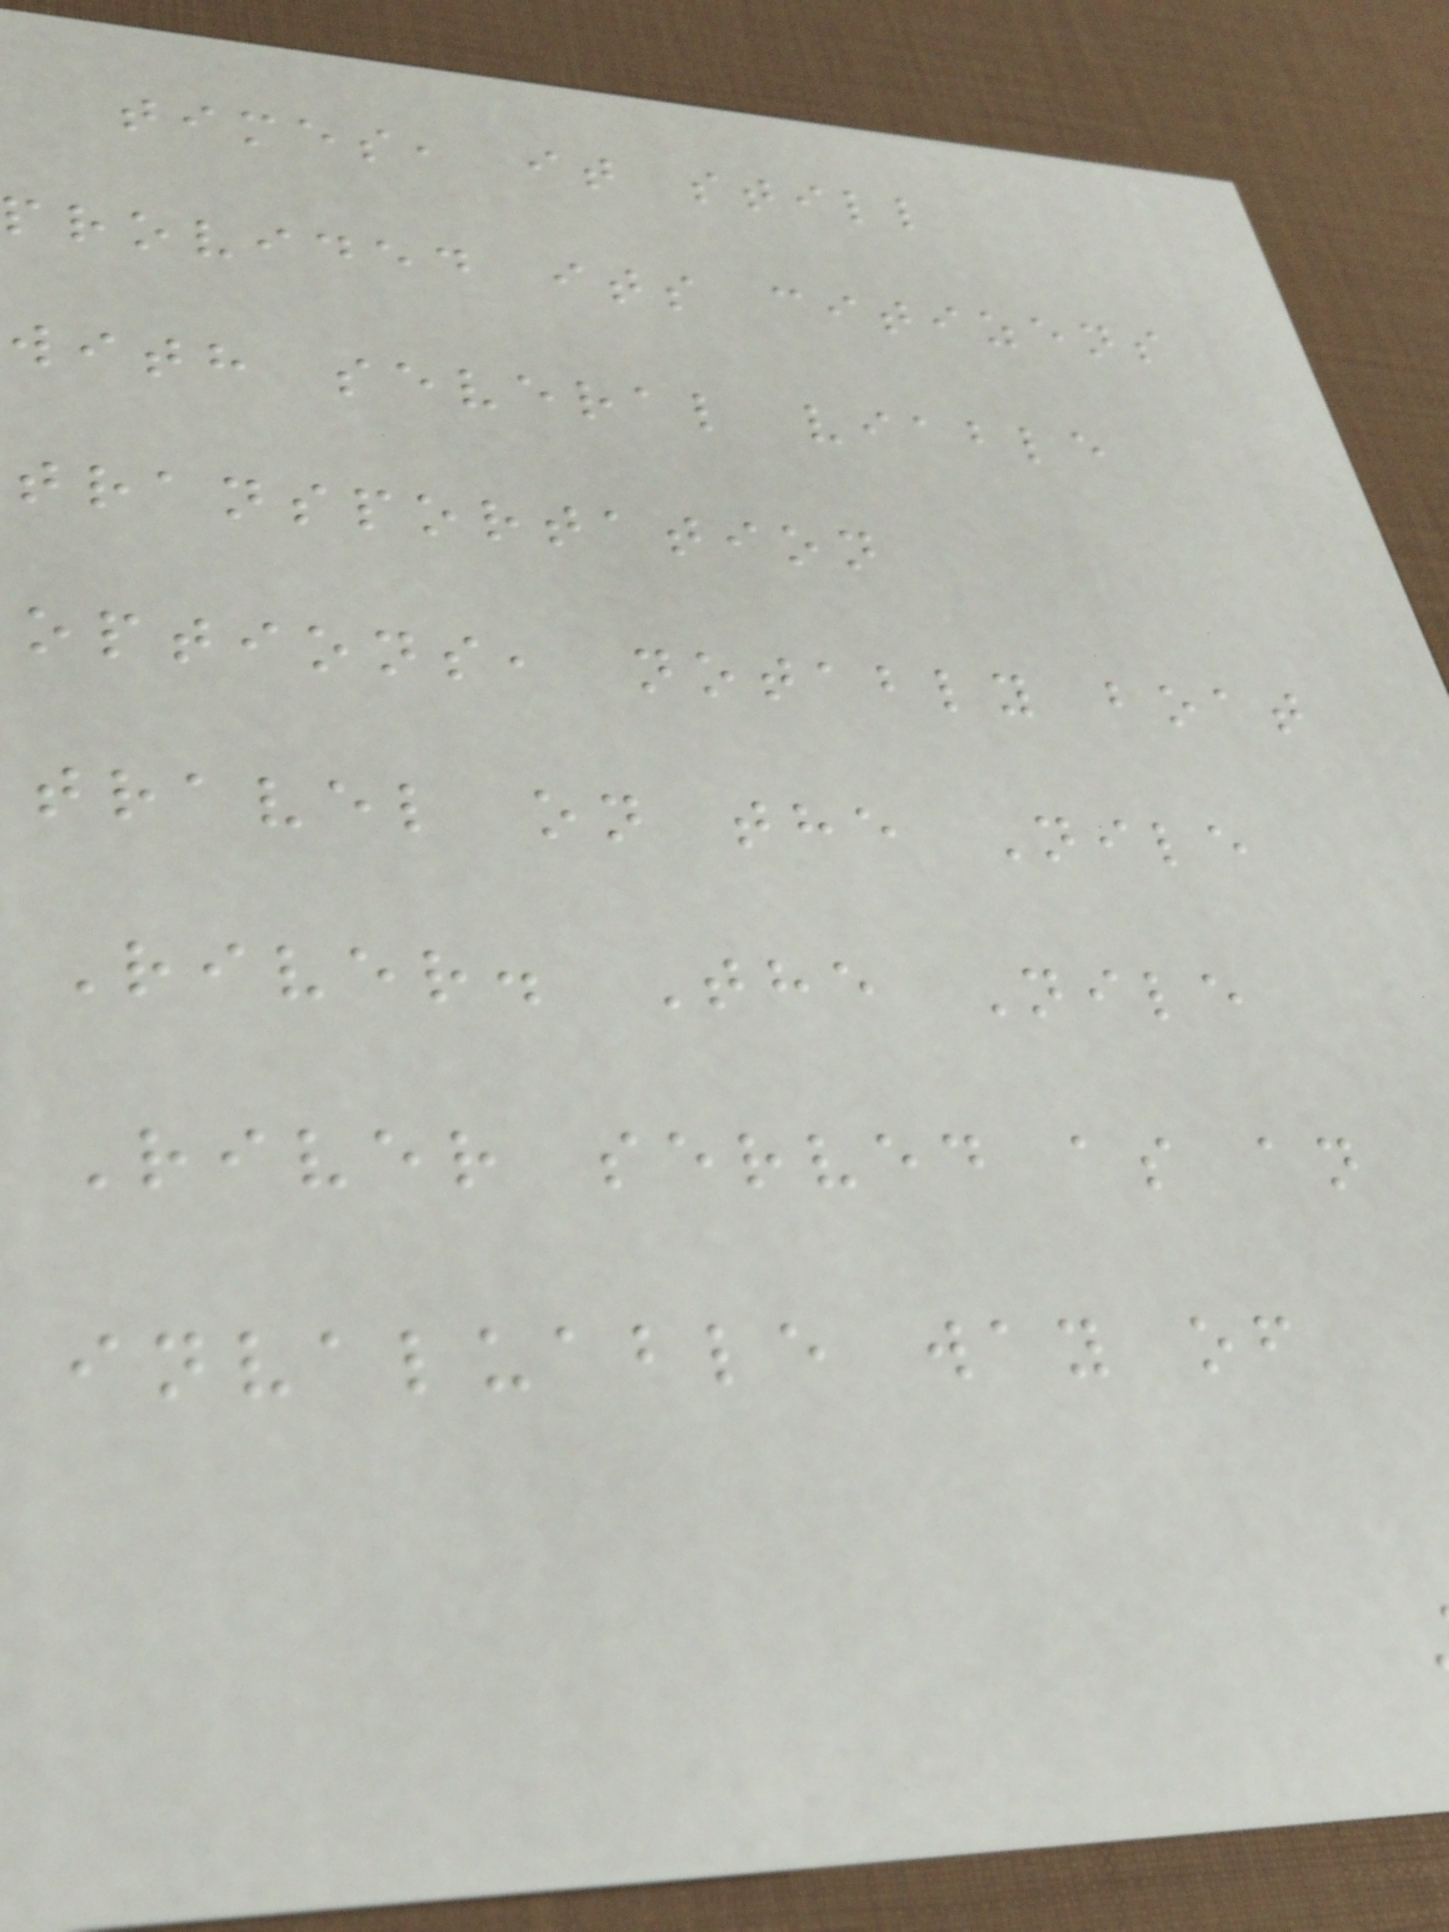times, it still
provided its citizens
with several viable
transportation
options, notably boat
travel on the Nile
River. The Nile
River served as an
invaluable way of
